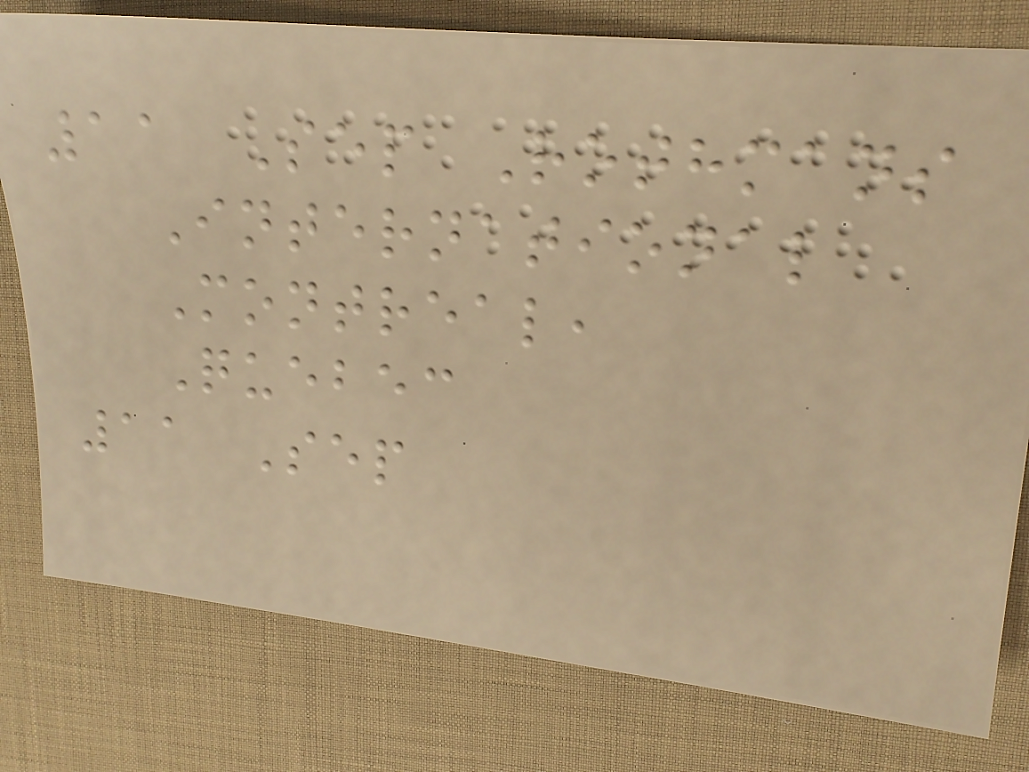11 Sep Rothmans
International
Montreal,
Quebec
11 Sep
